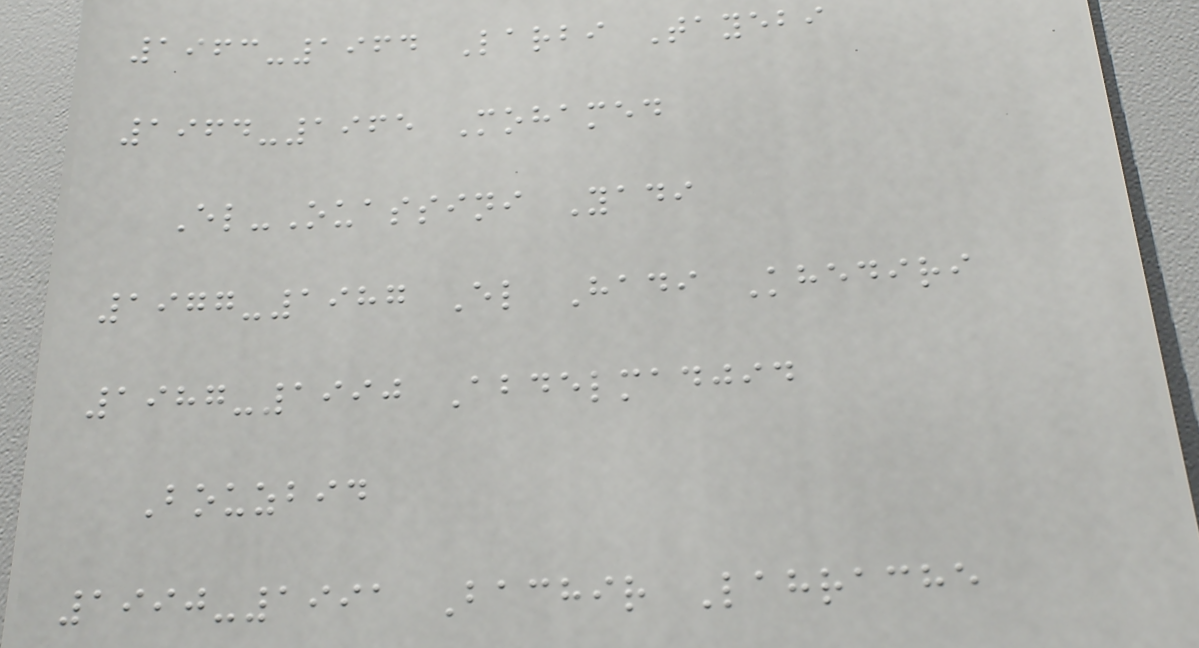1963-1964 Larbi Tayebi
1964-1965 Mohamed
El-Ouassini Yadi
1977-1987 El Hadi Khediri
1987-1990 Abdelmadjid
Bouzbid
1990-1991 Bachir Lahrache
